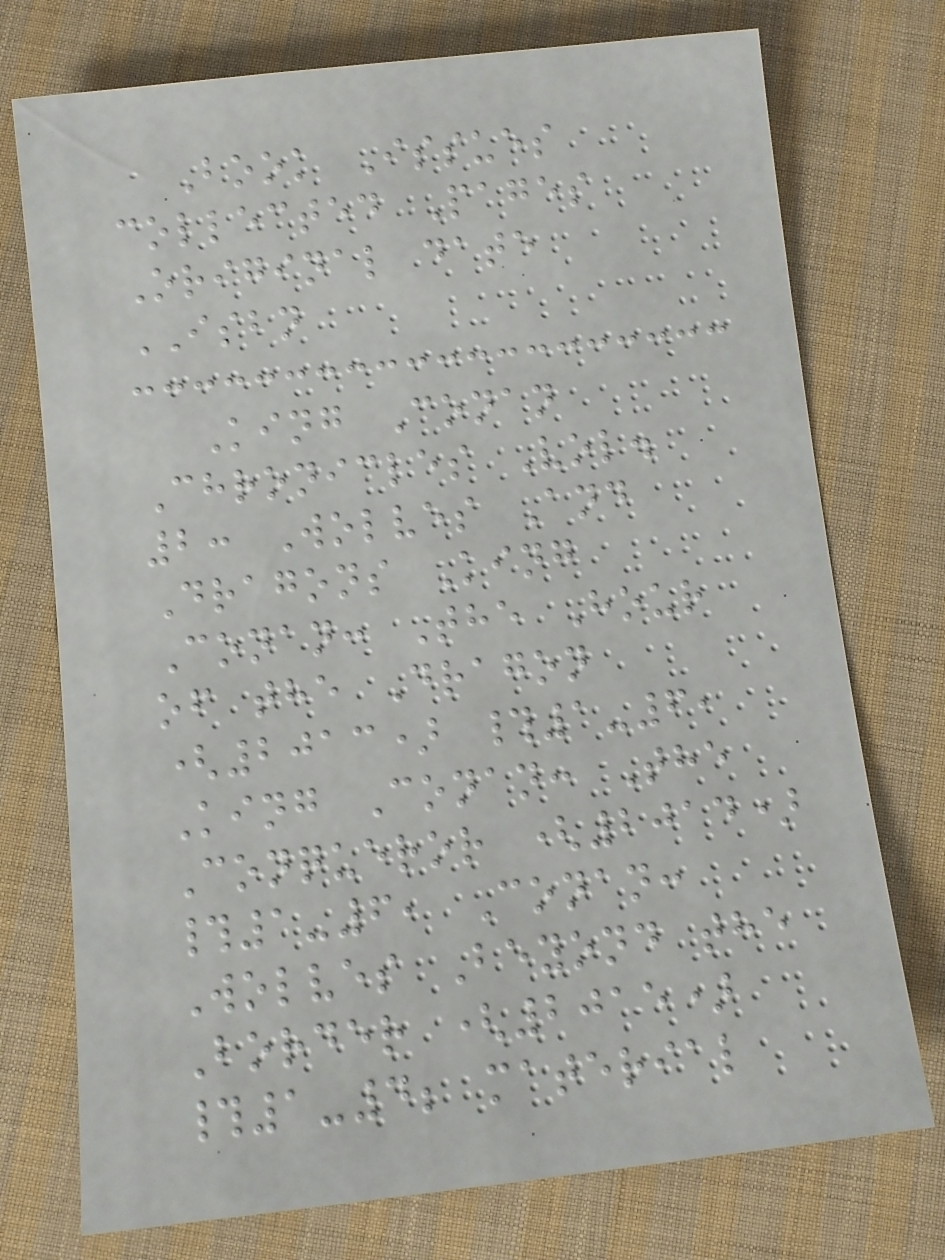Book Issues
collected Pages
Original date
ISBN
King Conan
Chronicles Vol.
2: Wolves And
Dragons King
Conan: The Hour
of the Dragon
(2013) #1-6,
King Conan: The
Conqueror (2014)
#1-6, Conan:
Wolves Beyond the
Border (2015)
#1-4; material
